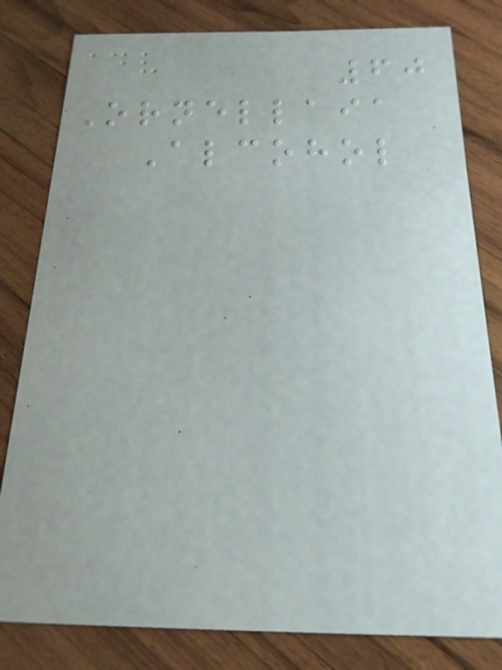60
Ornellaia
Alcohol
